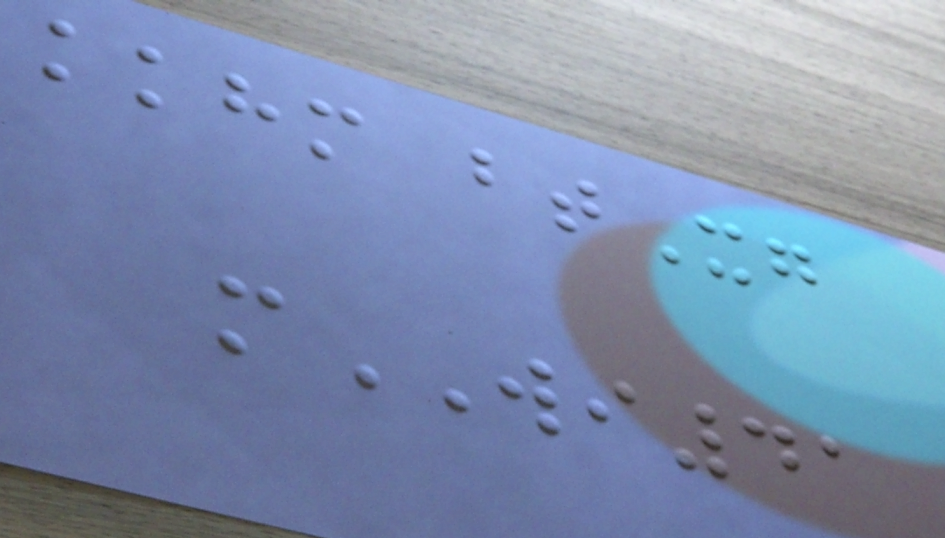kkhm btXg
mWI41
